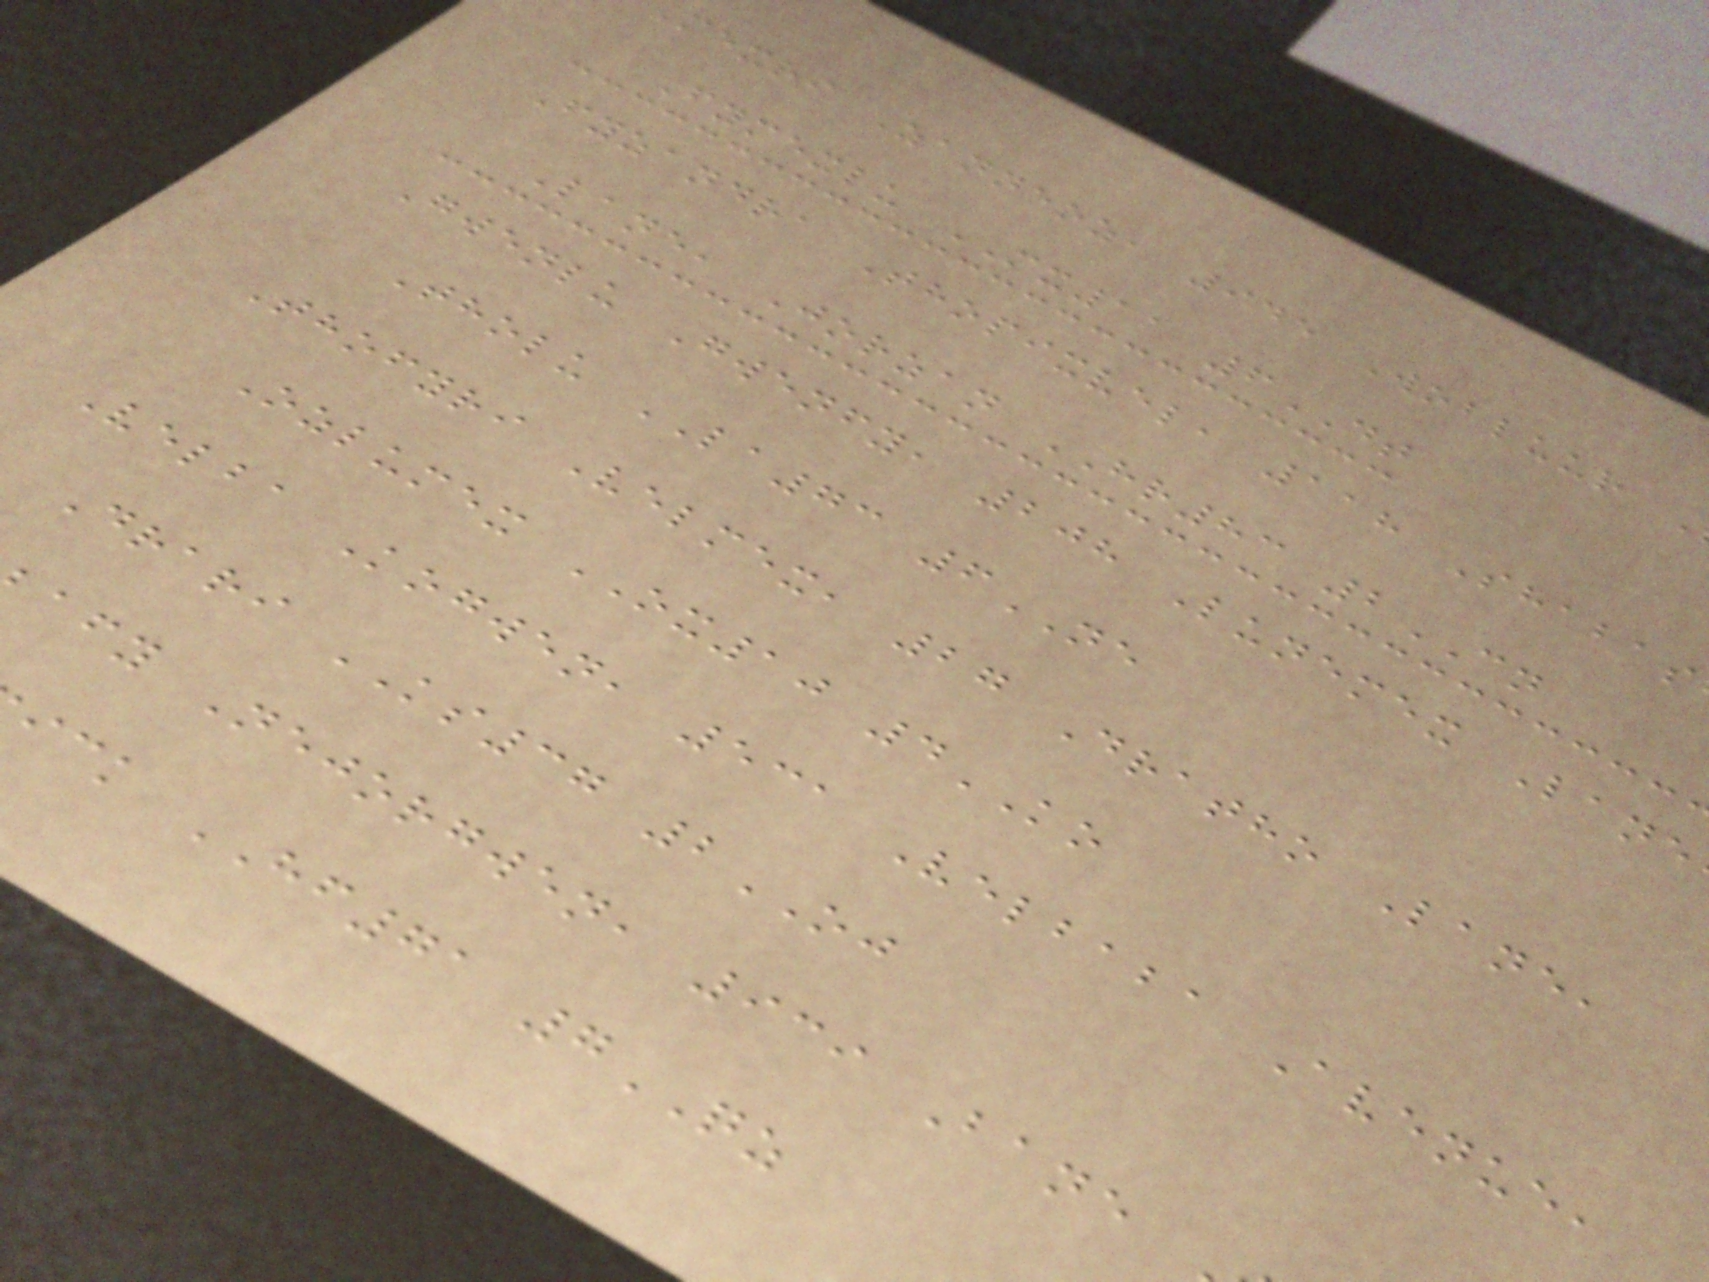mexri Zanneoz, 945 Wobluur
Fymexlu MX11 6DT
Fyzandra Thopixvel, 118 Shabas
Lane, Jorzan HR83 2CN
Gwenlu Gwenfy, 208 Lunemex Lane
Tholu LA73 6NE
Thofyri Velmex, 27 Dratho Lane,
Ozlumex OX10 4KO
Velba Kogwen, 531 Velbaba Avenue,
Drari KS37 2OJ
afy Nejorgwen, 939 Bane
ick HF71 7QZ
